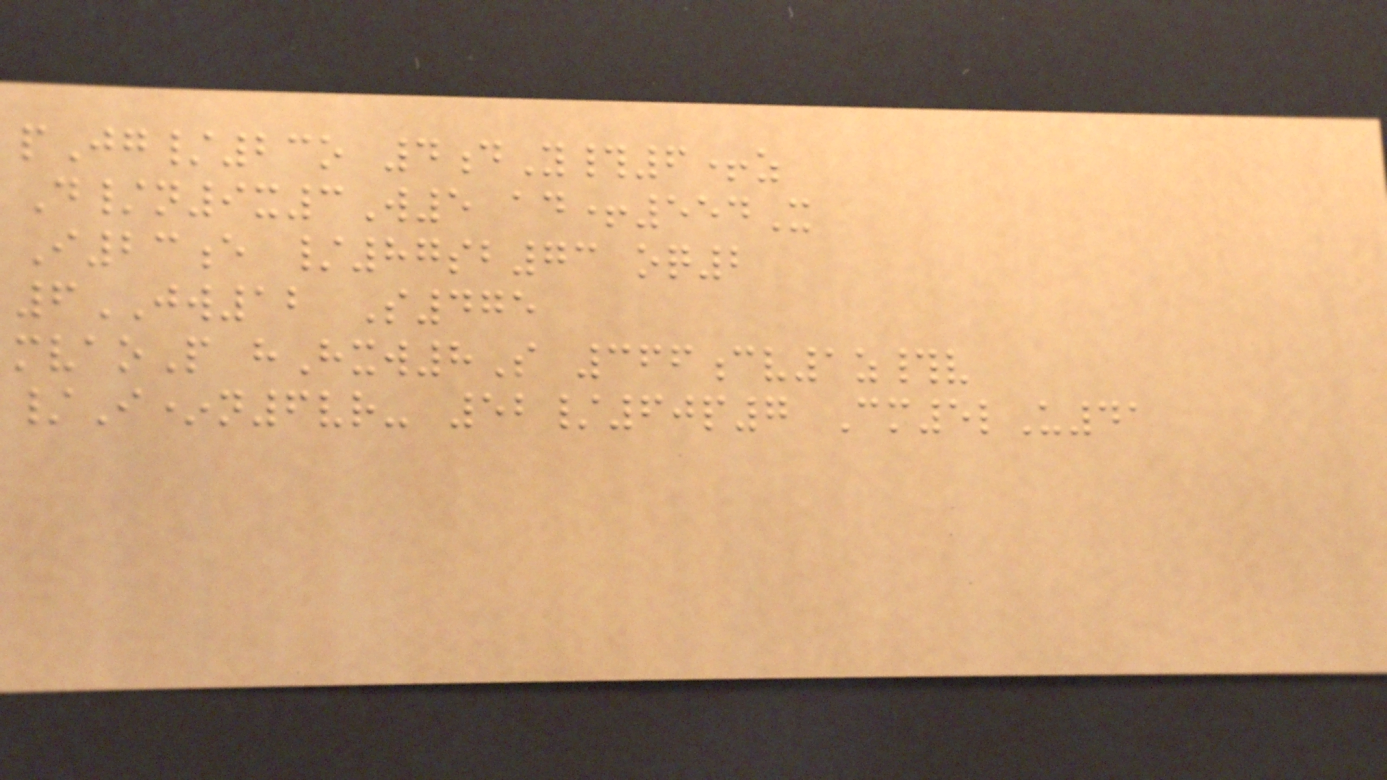pJg/23o 4dY#6+z
D/n9x3W5 ad+554X
I23e /87sb73 oq2
6JW12 S475
mvaoP hHxw8S 366cv1z#v
/I*n6vr- 52/60p7 Cm5lU41
